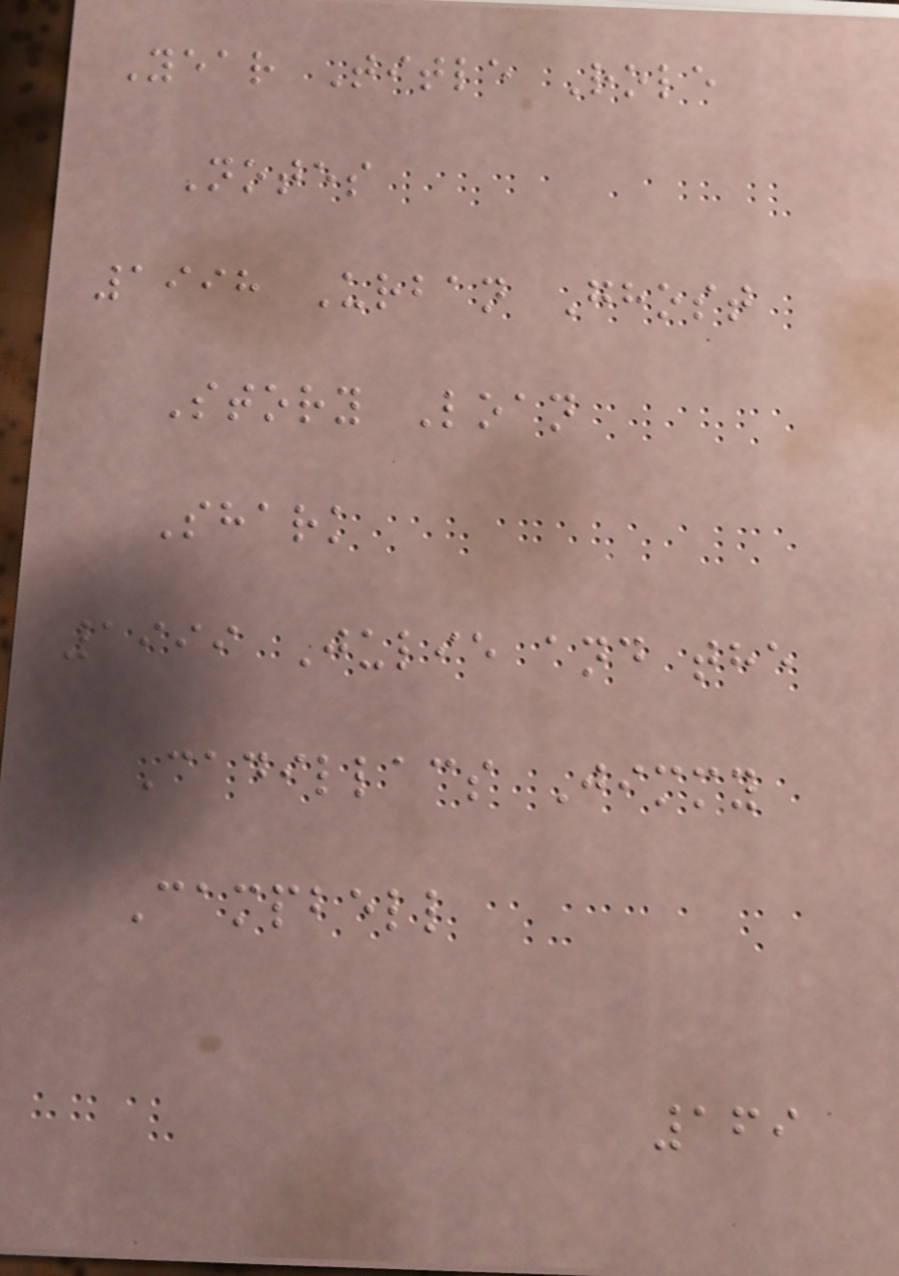Year Title Role
Notes
1998 Urban Ghost
Story Loan
Shark
1999 Julie and the
Cadillacs Jimmy
Campbell
169
